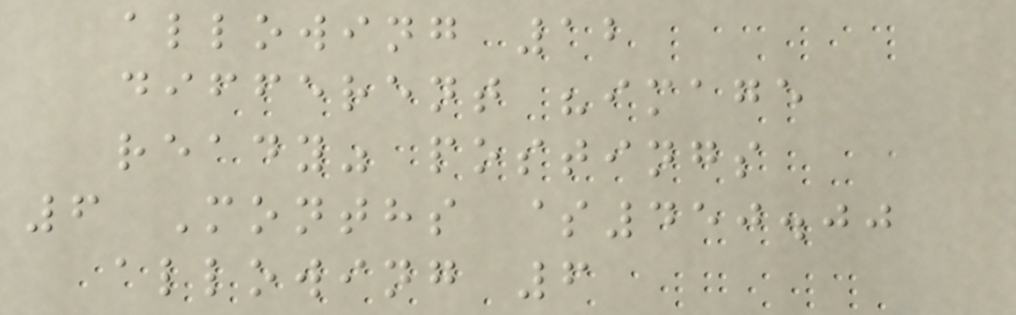allowing 12
different "image
ready" postings
6 Months $450.00
allowing 6
